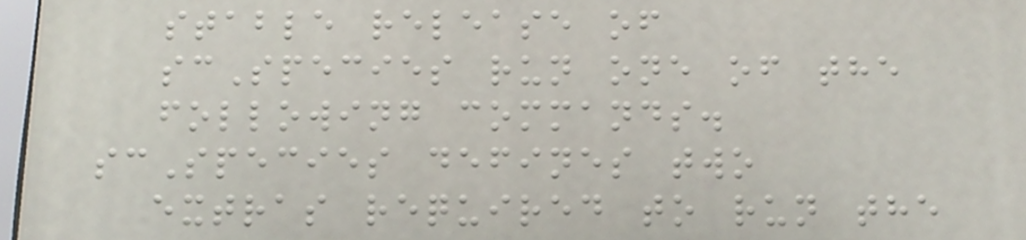stable release of
scSpecies run one of the
following commands.
scSpecies defines two
extras required to run the
